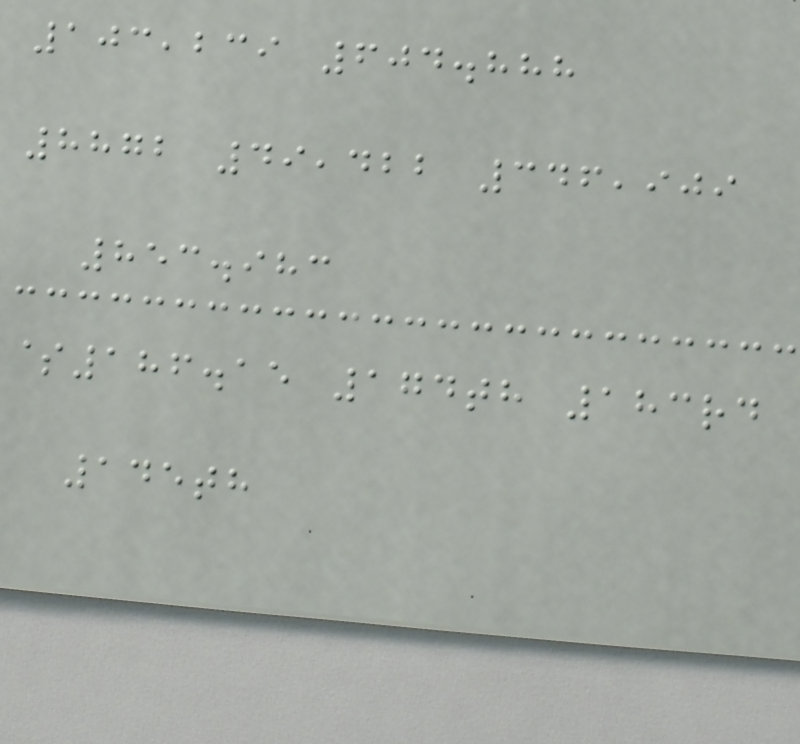103,239 604.888
8872 49,422 346,909
853.983
$186.15 174th 183rd
145th
